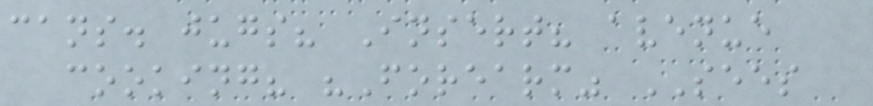cans. jugs? Insert? avenue
cooking? "Forearm" SEES
